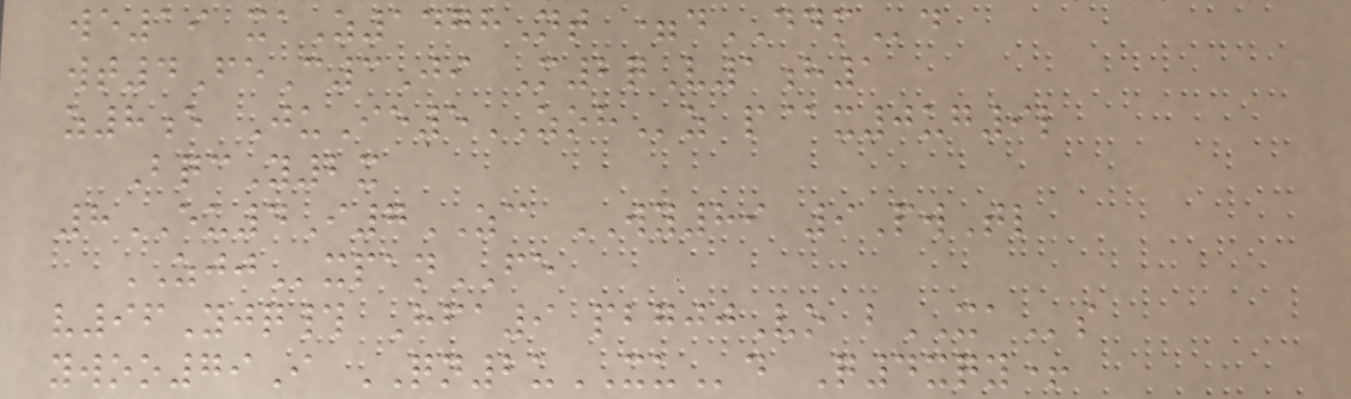we19 xaZ1478Nt =dDDMd
wt4FeC3Ji M2qV1h1
z8e JuIe5ZOHz p@x0ug9l
BqcY2x
8EU4I7ZC WY89 9PwTl
ZJJxpanFE
v96Yjq# Hfa9 pbgjjVo bXAs
ywoo79I QN2uXUd Q4xqy+
